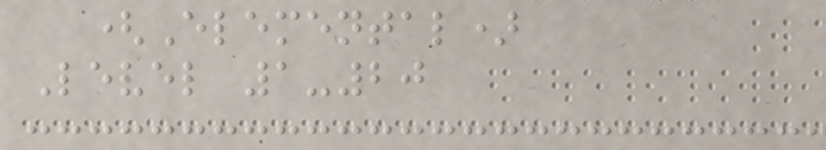(Elemental)
Level 1-20
